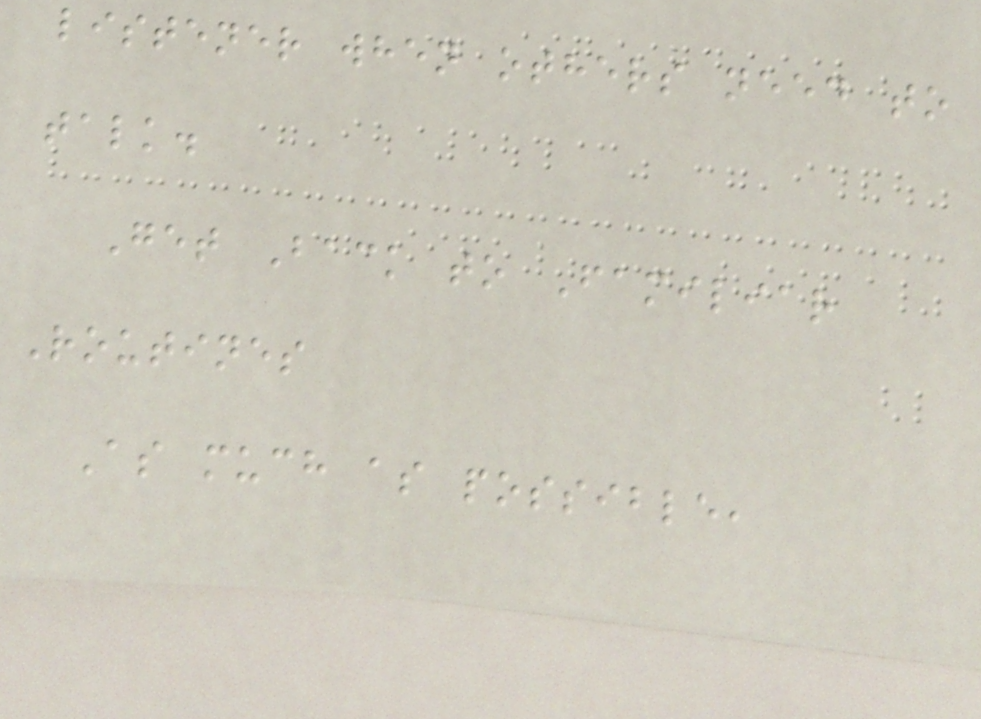listener when others need to
talk.
Get Back to Familiar
Routines
As much as possible,
